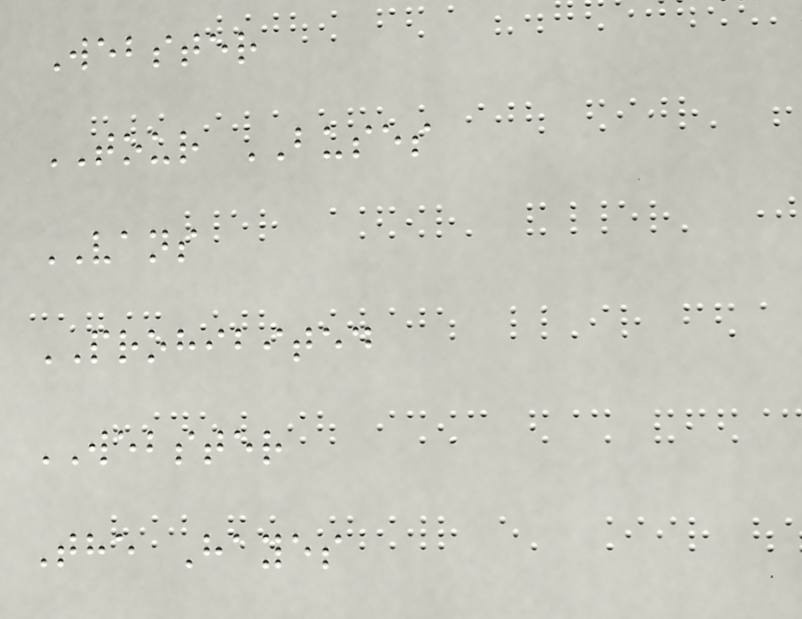Webster
TOUR BUSES
VANS
PROHIBITED
WEBSTER
The Hayes
